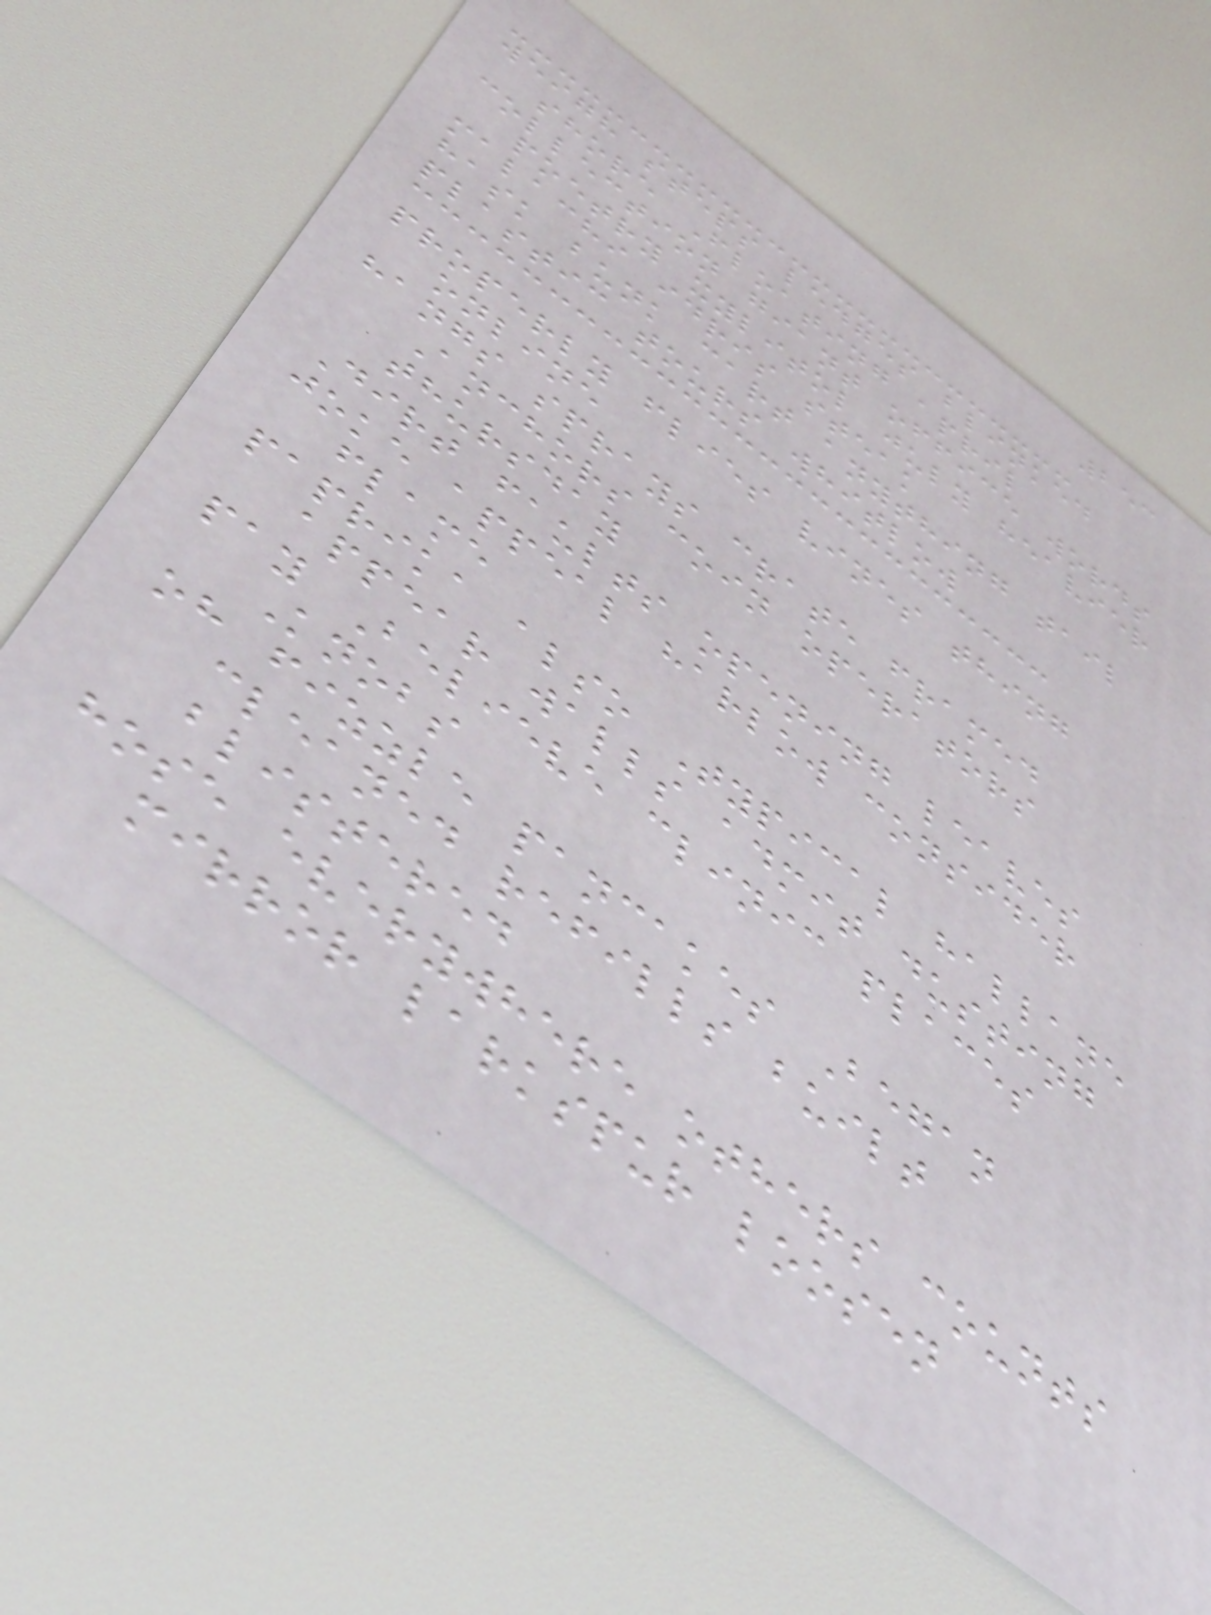253
weigh steps ledges blinked
shore Floating april
collection giant office words
poetry xylitol july heavier
malachi idris steak
hask bunk cart anything tail
plastic tours whitlow
properly flies vines thing
online
hangs sprays crate framed
Anchors coin operators
thursday
Dirt faults opening leaves
joke appeal harlow consider
flame
paprika also Typical hallane
appear walls admit dusting
pay Believe clinic places
Knobs
oh fizzle pancakes Began
cleaned refills built
blistered
hose everywhere others counts
mirror larkspur loosen
